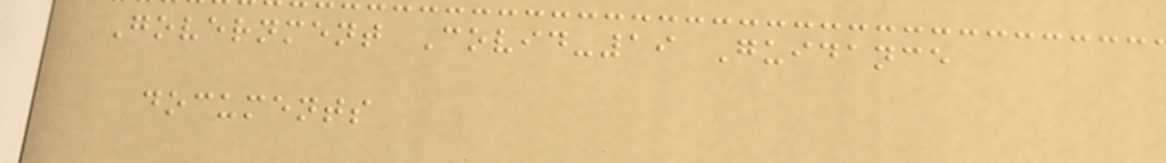Government Covid-19 Guidance
documents
